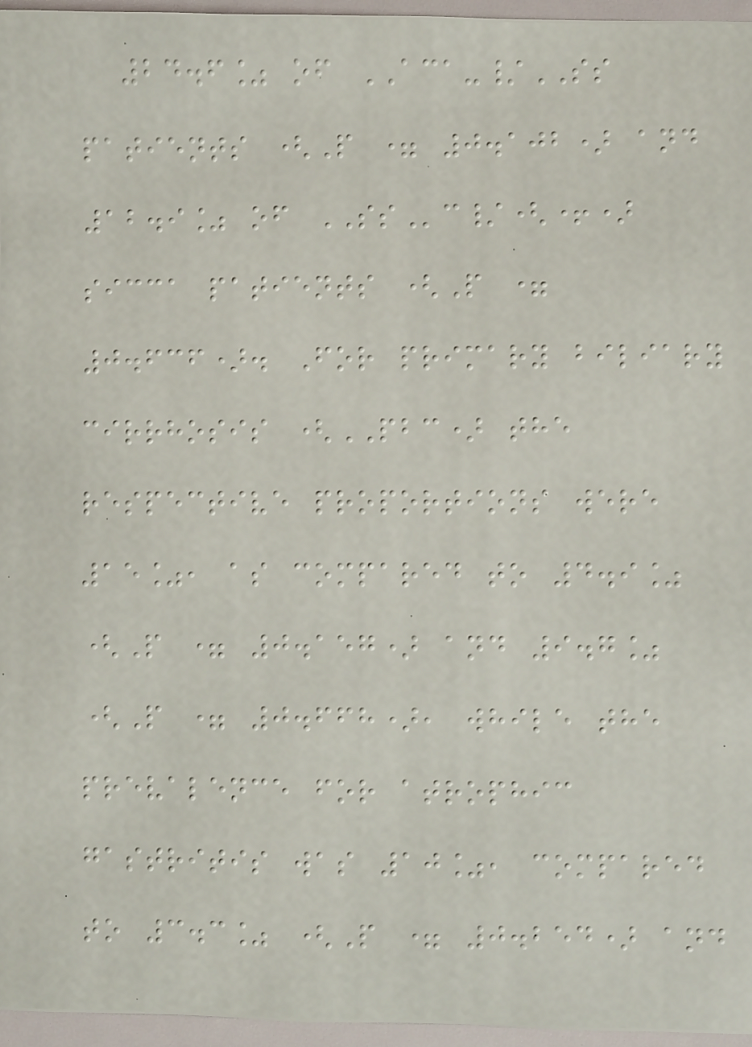24.6% of ACA-/SS
patients (P = 0.102) and
12.9% of SSc/(+)
sicca patients (P =
0.636). For primary biliary
cirrhosis (PBC) the
respective proportions were
15%, as compared to 4.9%
(P = 0.157) and 9.7%
(P = 0.668), while the
prevalence for atrophic
gastritis was 10%, compared
to 3.3% (P = 0.254) and
